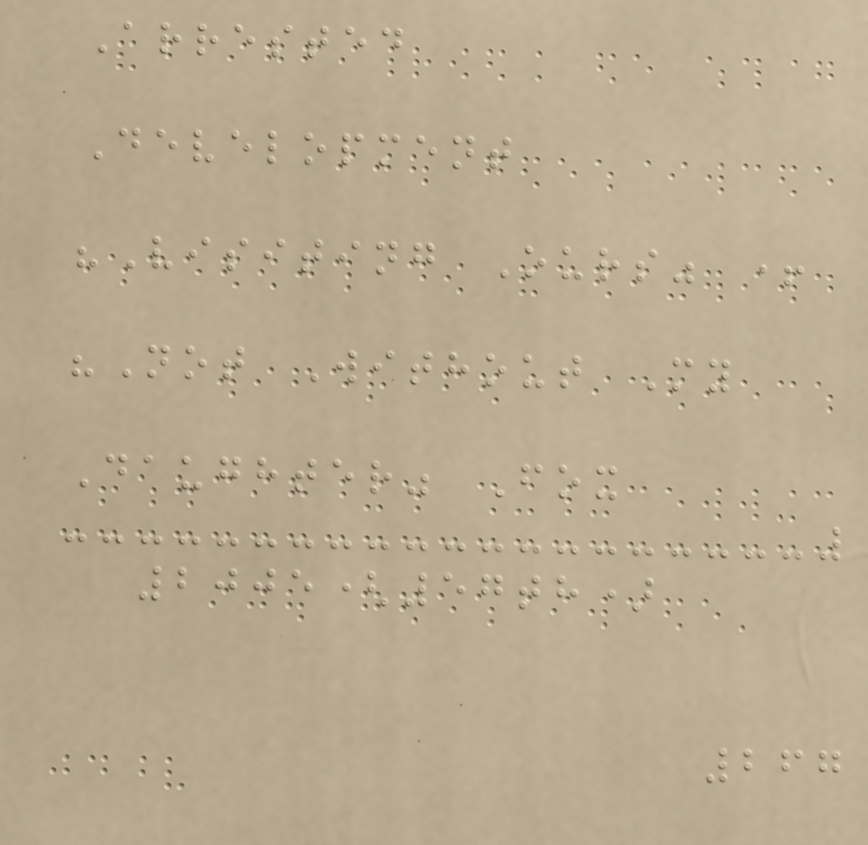Arrested
Development
"Visiting Ours" +
"Not Without My
Daughter" Fox
2005(57th)
267
